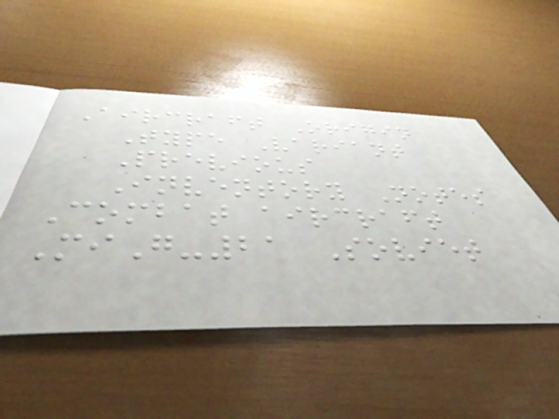Aircraft Origin
Type Variant
Previous
Inventory Notes
Combat aircraft
MiG-21 Soviet
